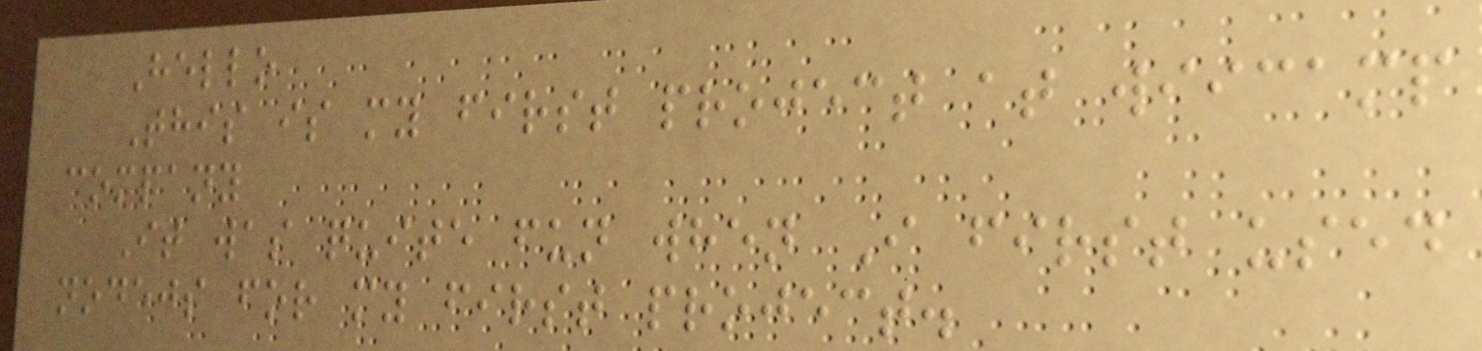Hello
This is my first project at wiicamp
company
It was quite fun when I first used
nodejs for my first project.
